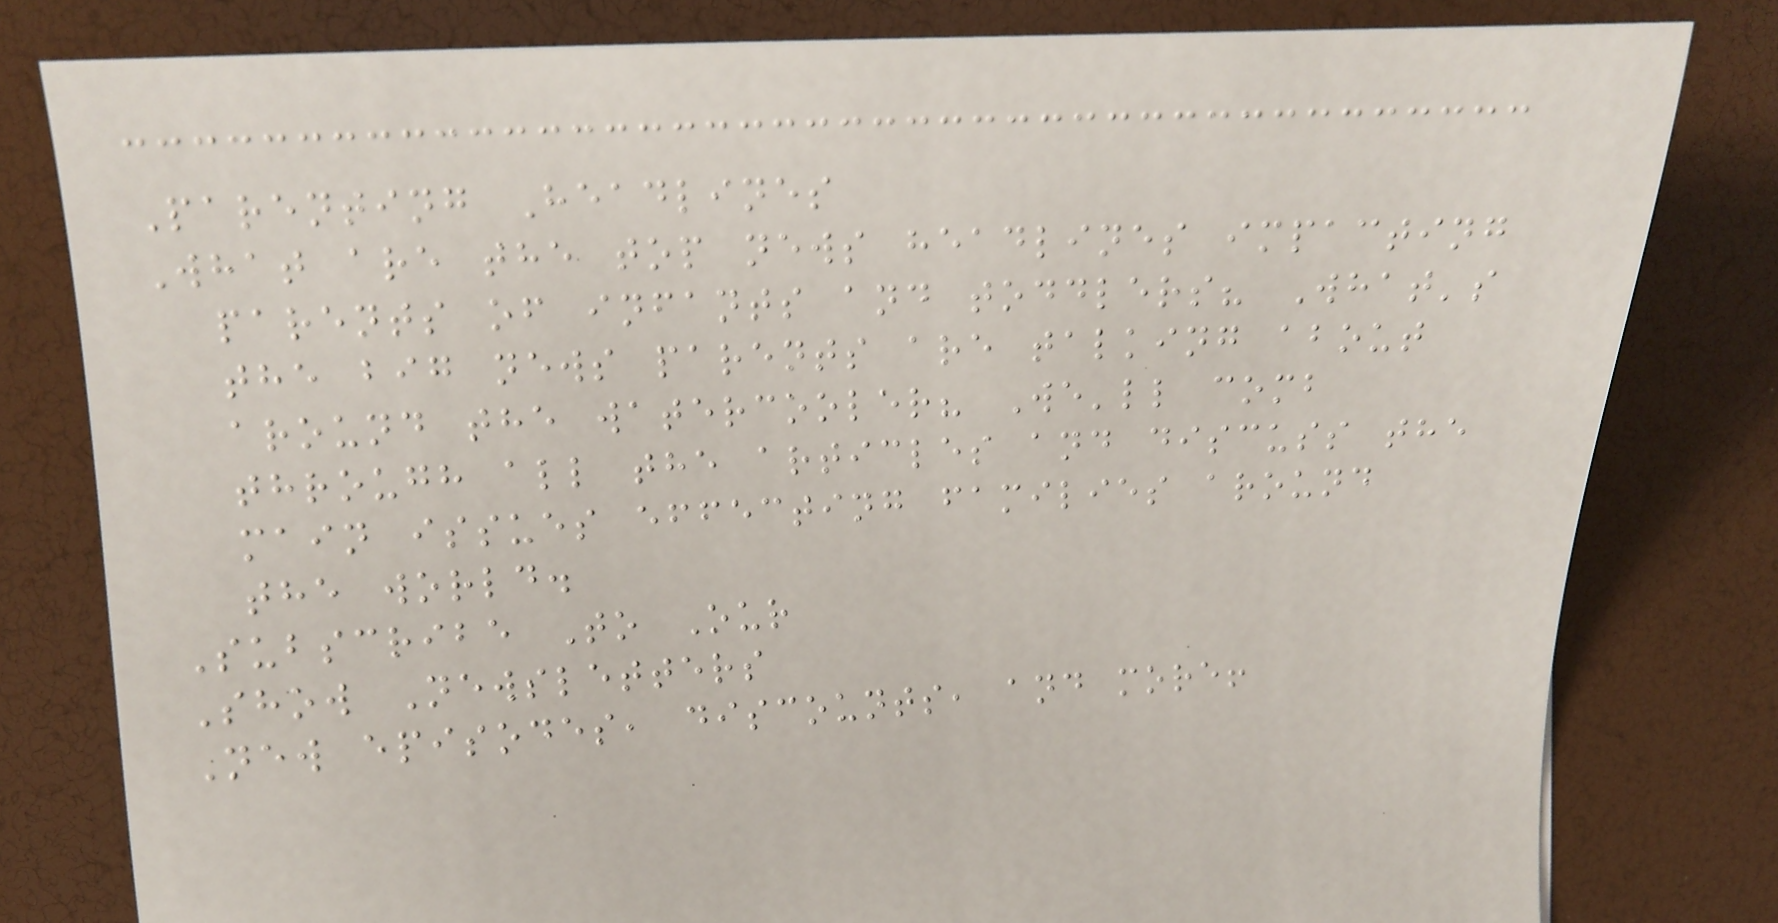Parenting Headlines
What are the top news headlines impacting
parents of infants and toddlers? What's
the big news parents are talking about
around the watercooler? We'll comb
through all the articles and discuss the
main issues effecting families around
the world.
Subscribe To Our
Show Newsletters
New episodes, discounts, and more!
